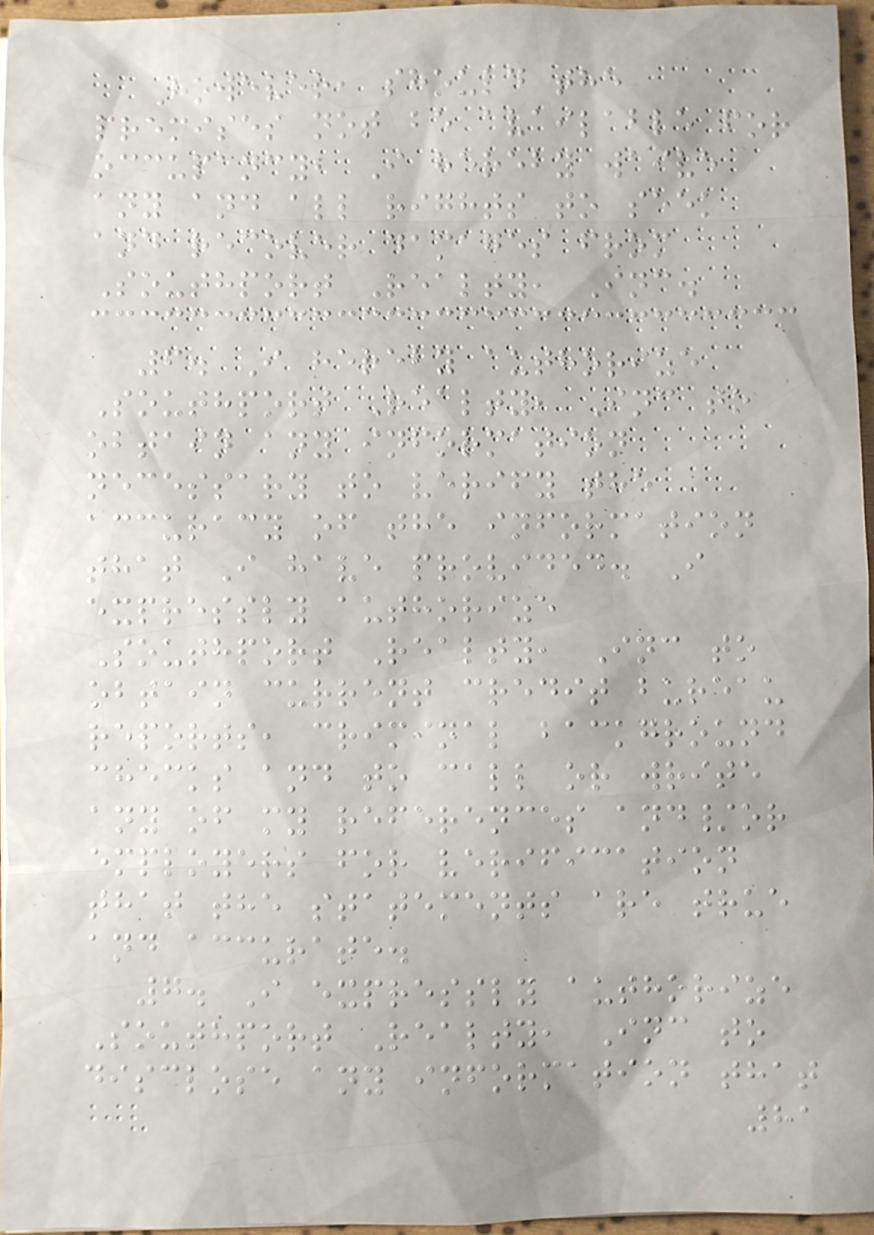However, should the
premises not be available for
occupancy, I hereby waive
any and all rights to seek
and recover damages from
Southport Realty, Inc.
6. I hereby authorize
Southport Realty, Inc to
obtain any information
necessary to verify the
accuracy of the information
that I have provided. I
expressly authorize
Southport Realty, Inc to
obtain current credit bureau
reports, criminal background
checks and to call or write
any of my references and/or
employers for verification
that the statements are true
and accurate.
7. I expressly authorize
Southport Realty, Inc to
disclose any information that
81
